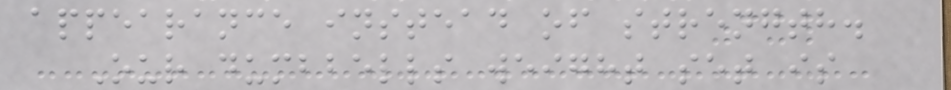appearance instead of strength.
Our dumbbells weight set is
